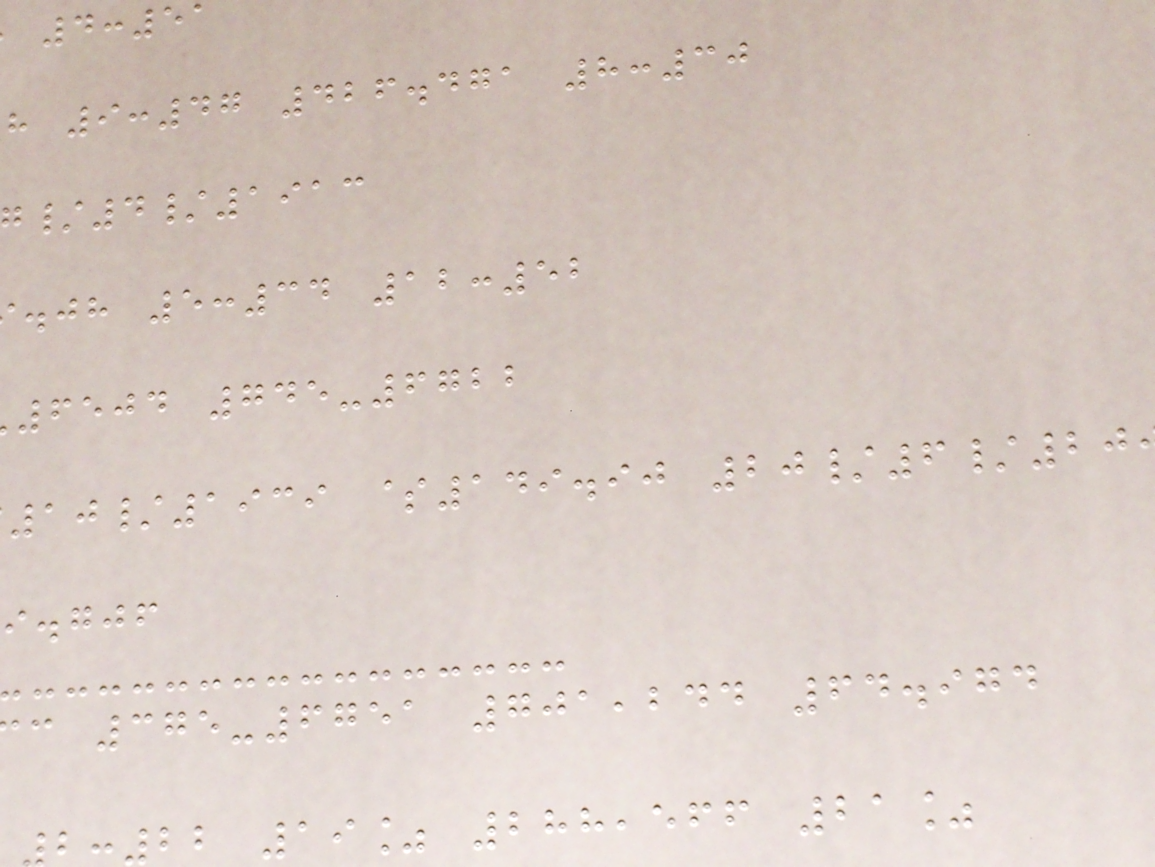4:51
h 9:47 426.471 8:30
/4/1913
.jh 5:34 12:52
6504 745-6722
10/1939 $149.90 20/6/20
i.gjf
c 375-6751 701,244 64.974
22 19% 288,566 21%
